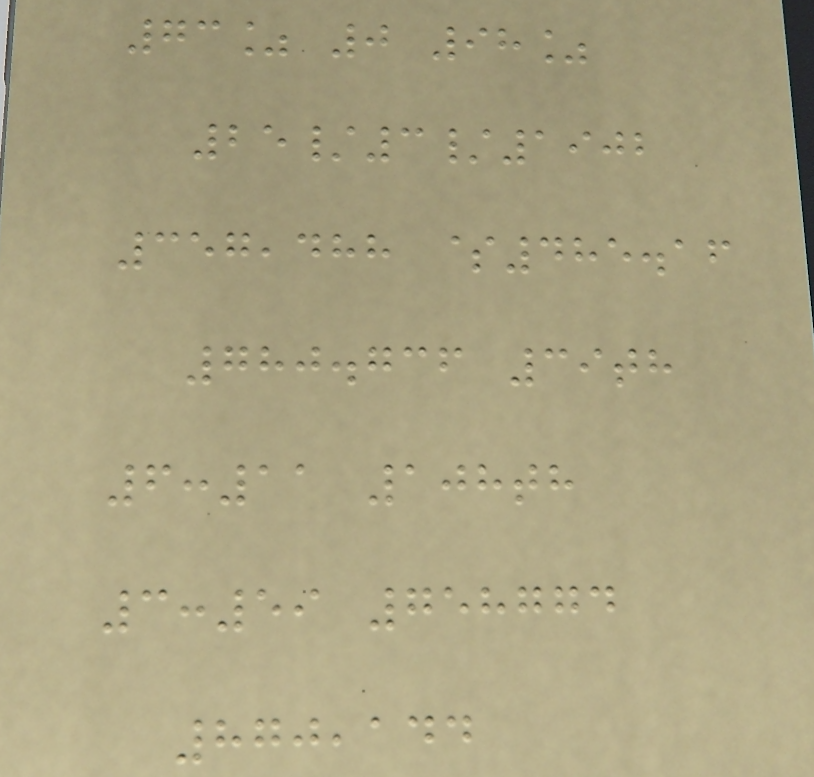73% 0 98%
25/3/1902
357,488 $485.16
780.736 39th
6:11 108th
3:59 758774
870,144
